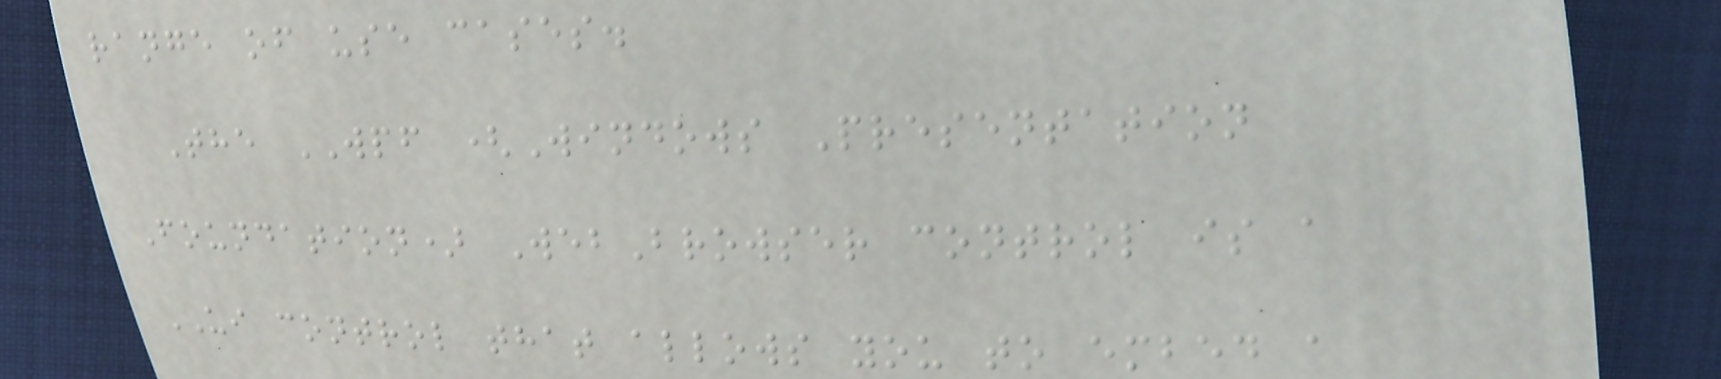range of use cases.
The WPF (Windows Presentation
Foundation) WebBrowser control is a
UI control that allows you to embed a
